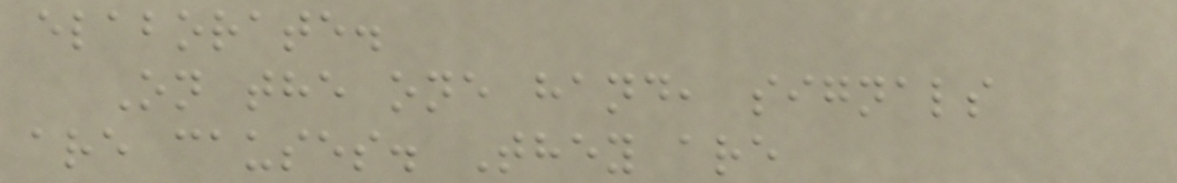elaborate.
On the one hand, signals
are causes. They are
